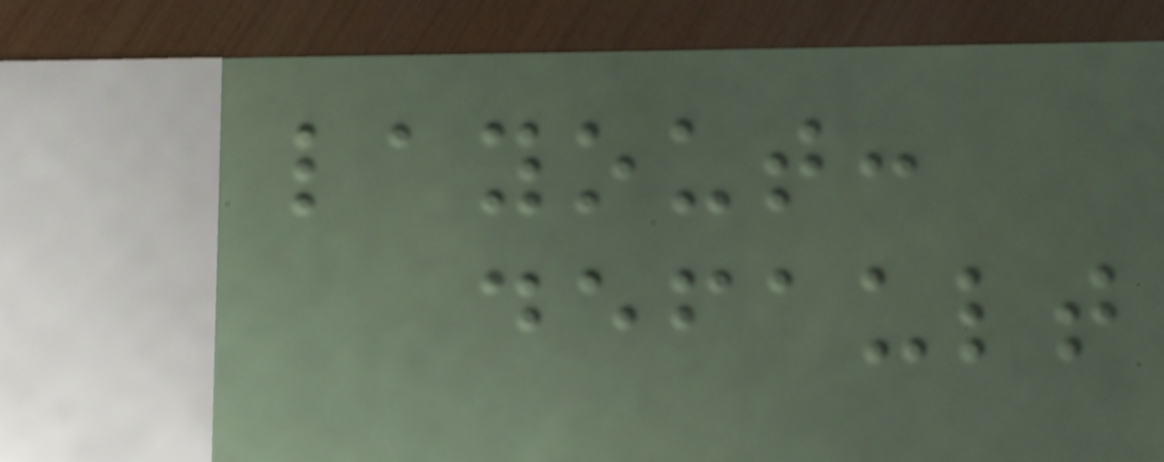layout:
default
